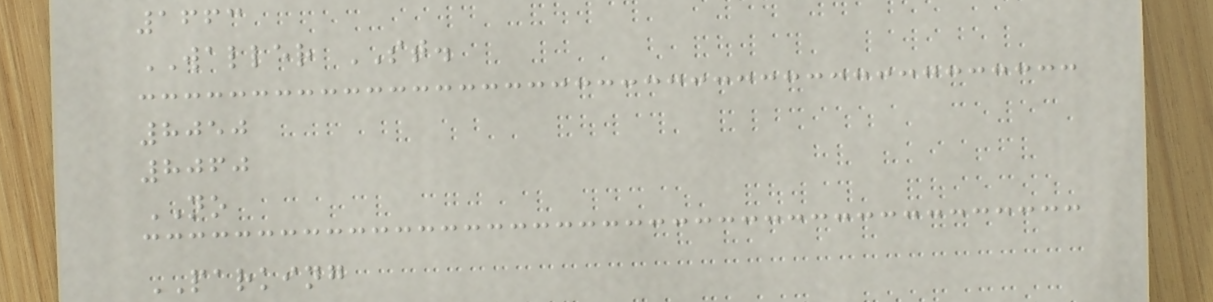1663
WALLER ST.
8050
8060
NO
PARKING
